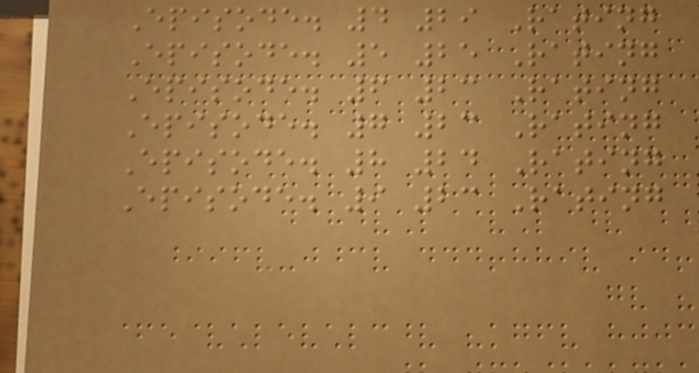Episode. 4 29 Rating
Episode. 5 25 Rating
Episode. 6 23 Rating
Episode. 7 23 Rating
Episode. 8 24 Rating
Episode. 9 23 Rating
